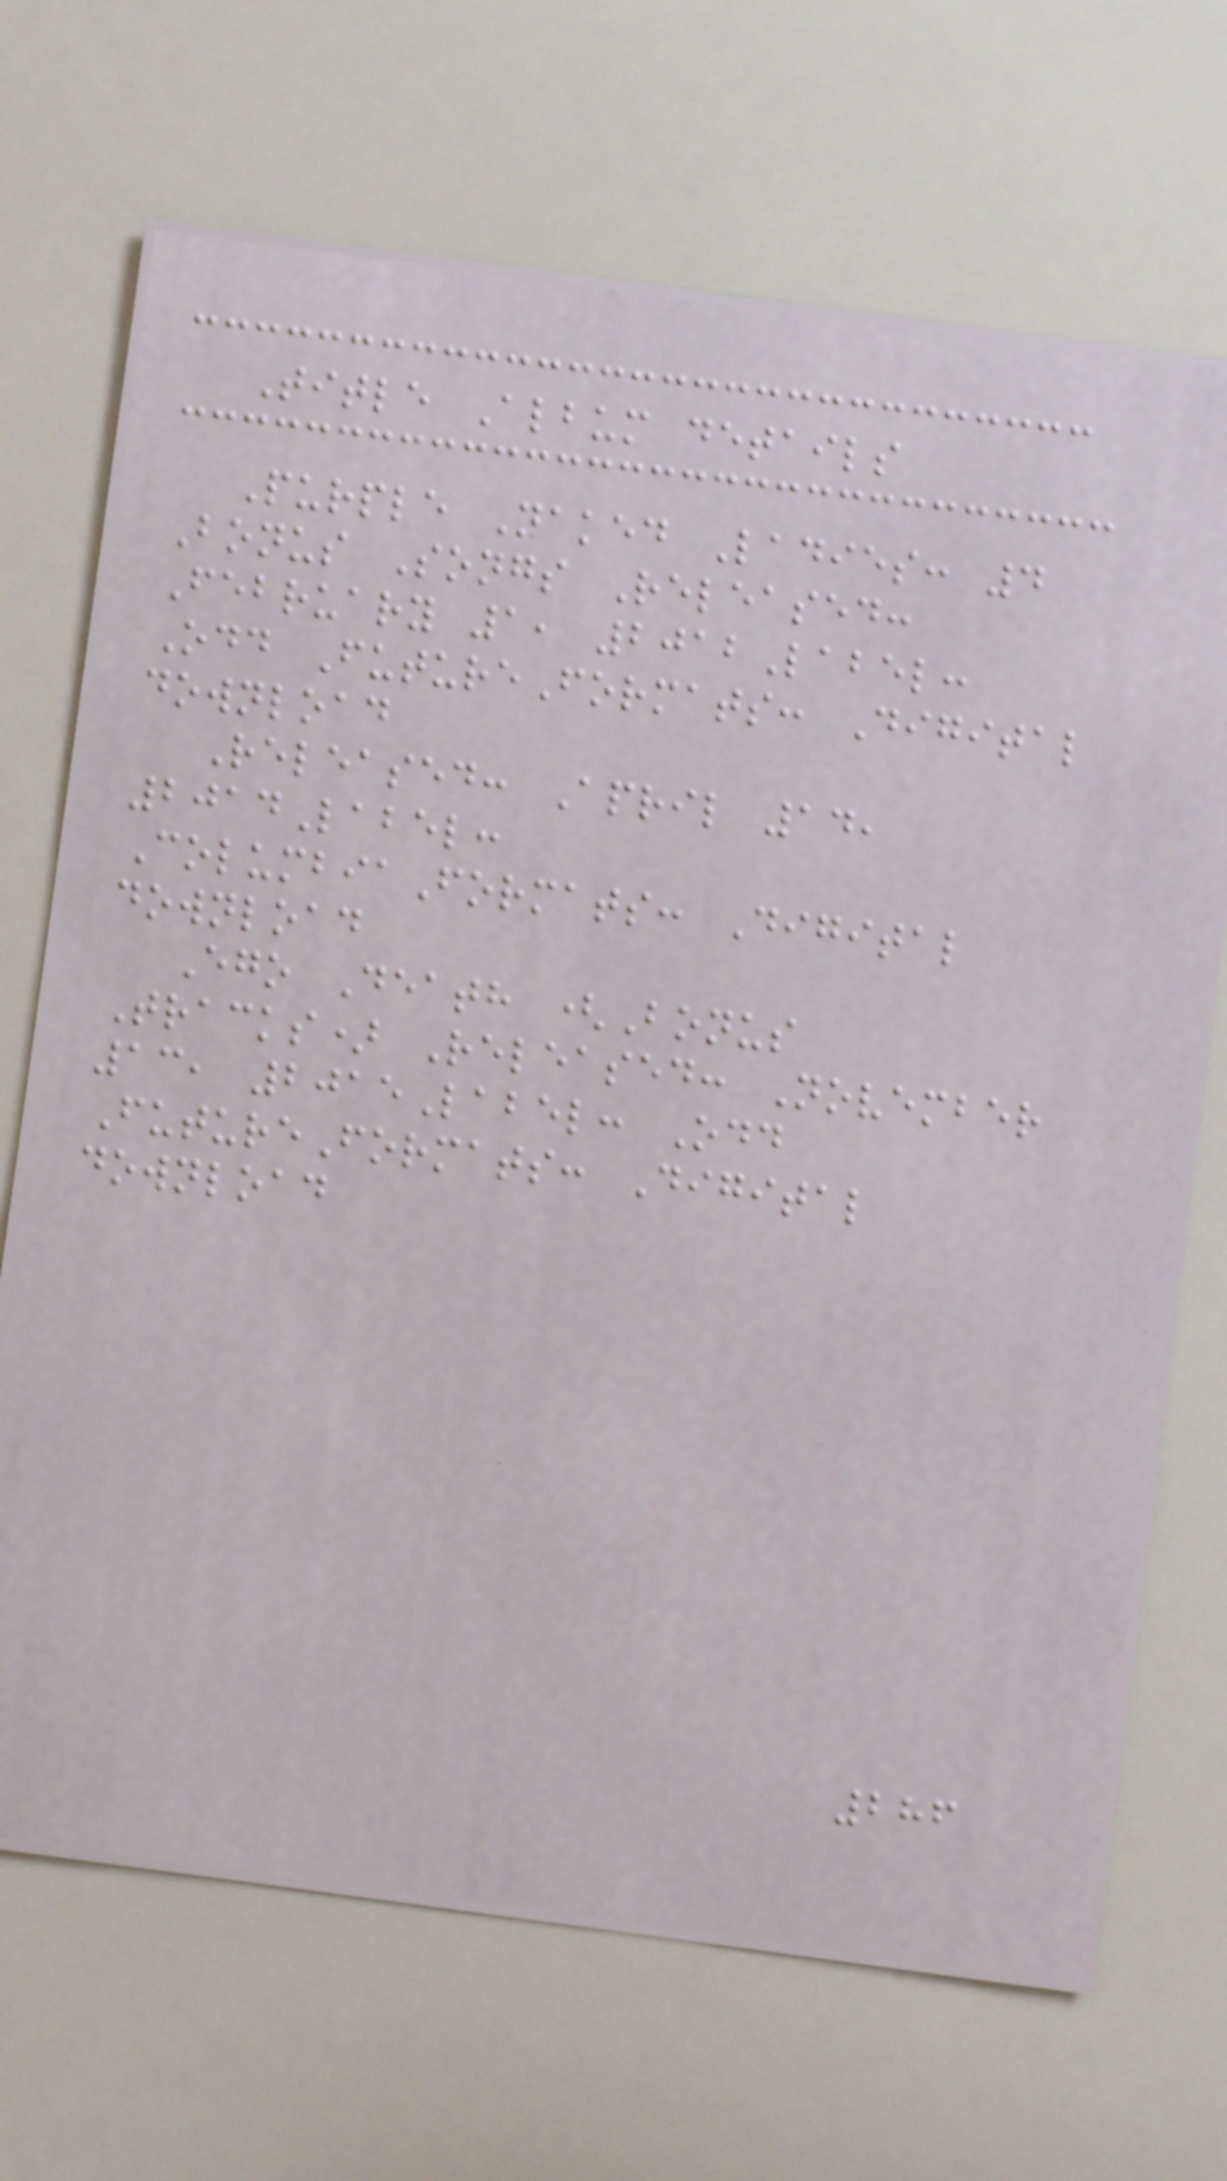Title Album details
Purple Naked Ladies: 4
Bonus Songs Released:
February 1, 2012Label:
Odd FutureFormats: Digital
download
Released: April 14,
2014Label:
ColumbiaFormats: Digital
download
Ego Death (Bonus
Tracks) Released: November
13, 2015Label: Odd
FutureFormats: Digital
download
286
